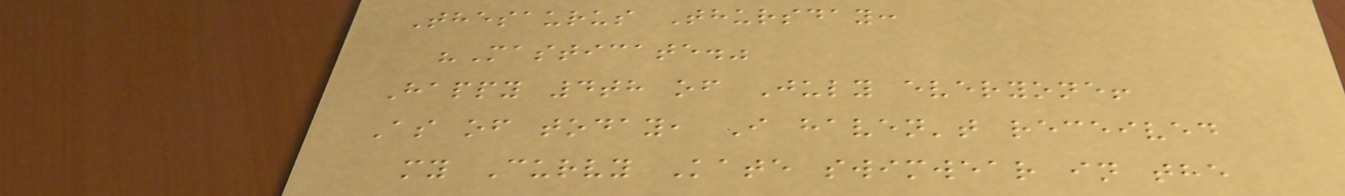Thesaurus Thursday:
"Masticate."
Happy 4th of July everyone!
As of today, I haven't received
my Curvy Kate swimwear in the
